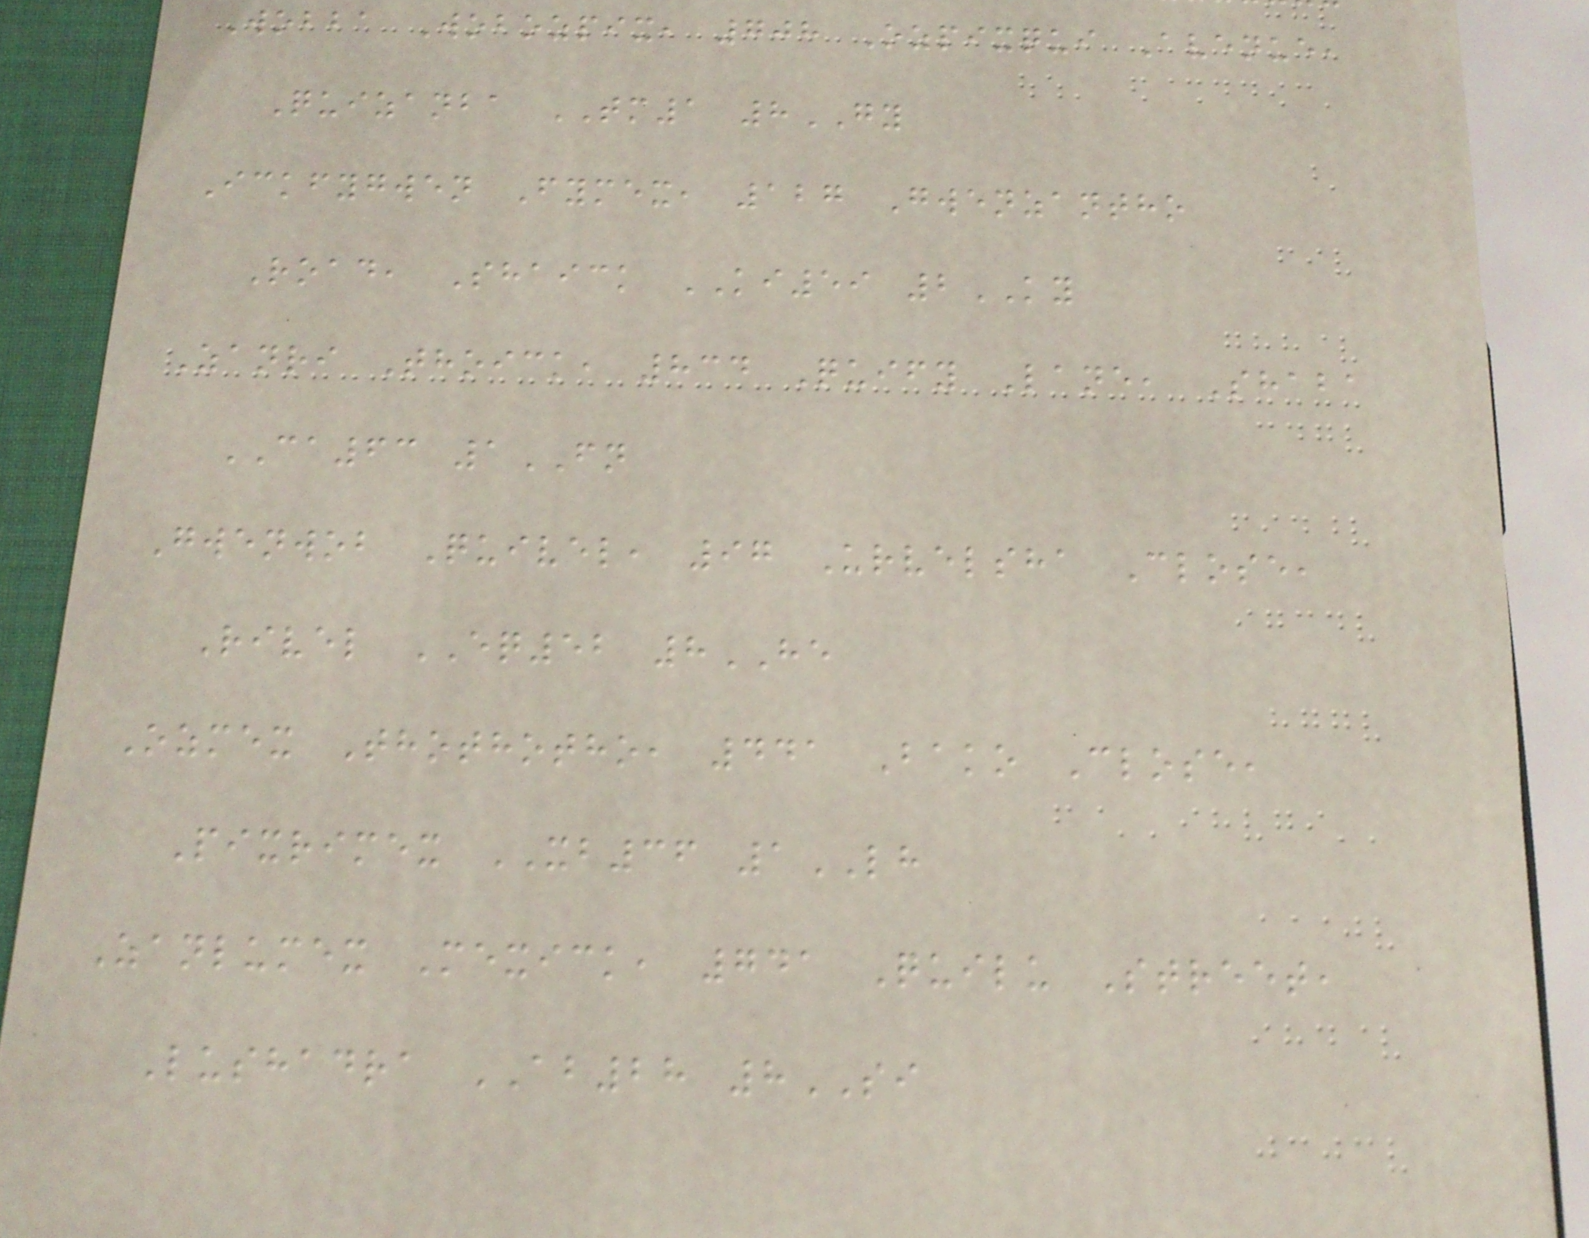Wobba Wobozpix, 708 Ozpixqui Avenue,
Quizanba TM1 8GY
Ickfygwen Fymex, 127 Gwenzantho
Road, Shaick KI59 2KY
Zanri Thoick, 834 Quify Lane, Shaba
CA63 1FN
Gwenwob Quivel, 97 Urvelsha Close,
Rivel EQ52 8HE
Ozmex Thothotho, 441 Bako Close,
Pixrimex XB36 1LH
Zanlumex Mexick, 741 Quilu Street,
Lushadra AB28 8SI
